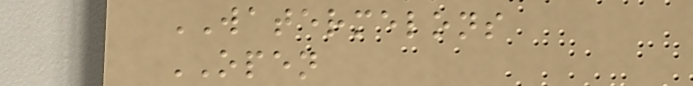WATERMELONS
OPEN
